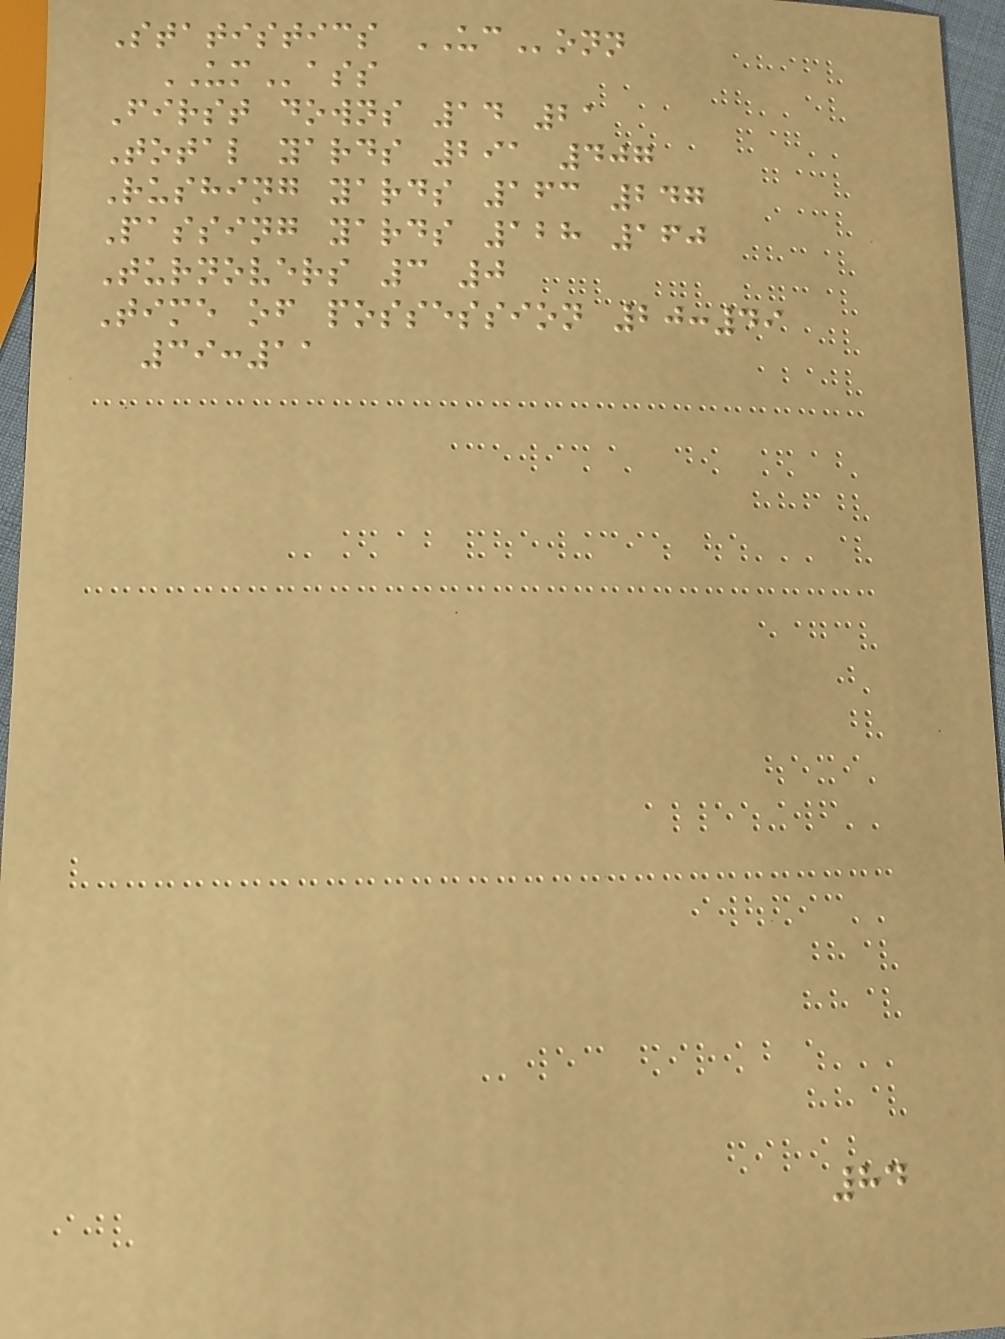Statistics UConn
UMass
First downs 14 21
Total yards 291 407
Rushing yards 163 247
Passing yards 128 160
Turnovers 3 0
Time of possession 20:49
39:11
84
